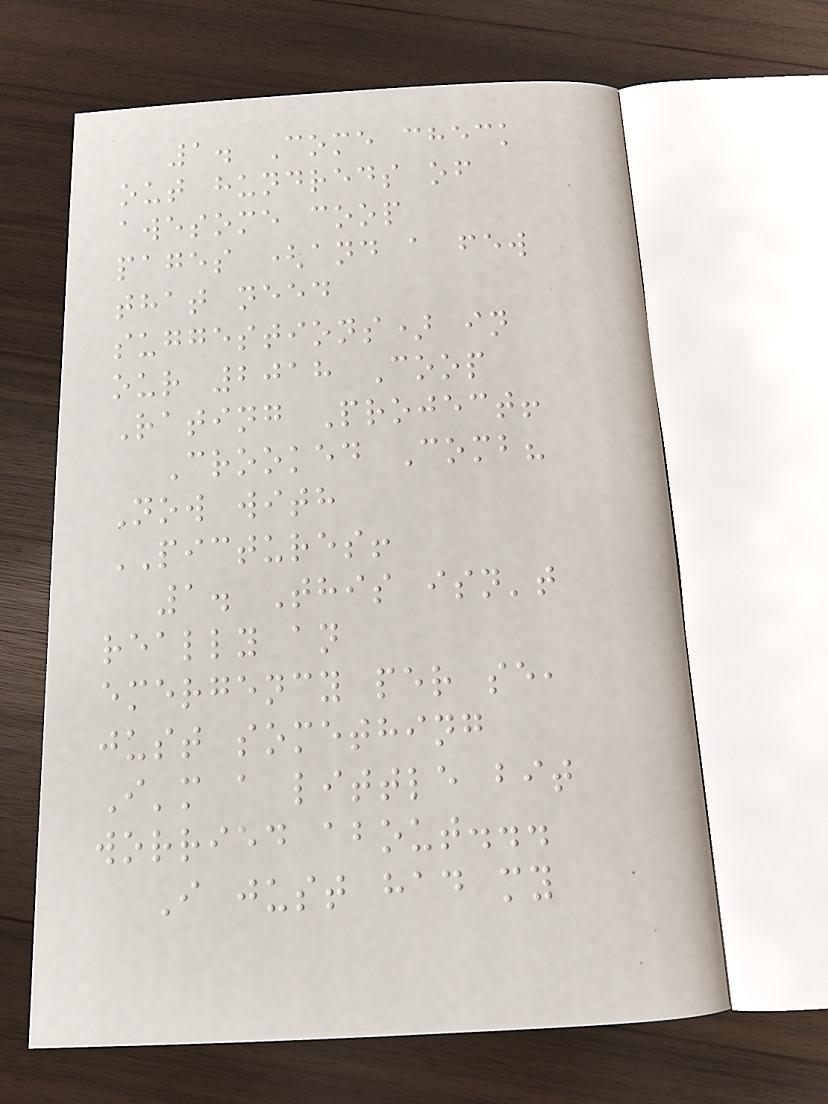1. Come check
out hundreds of
awesome coop
pages (and a few
that need
suggestions) in
our 2018 Coop
Rating Project!
Crooked Comb?
Now with
PICTURES!
1. This isn't
really an
emergency per se,
just something
I'm a little bit
worried about...
I just had my
